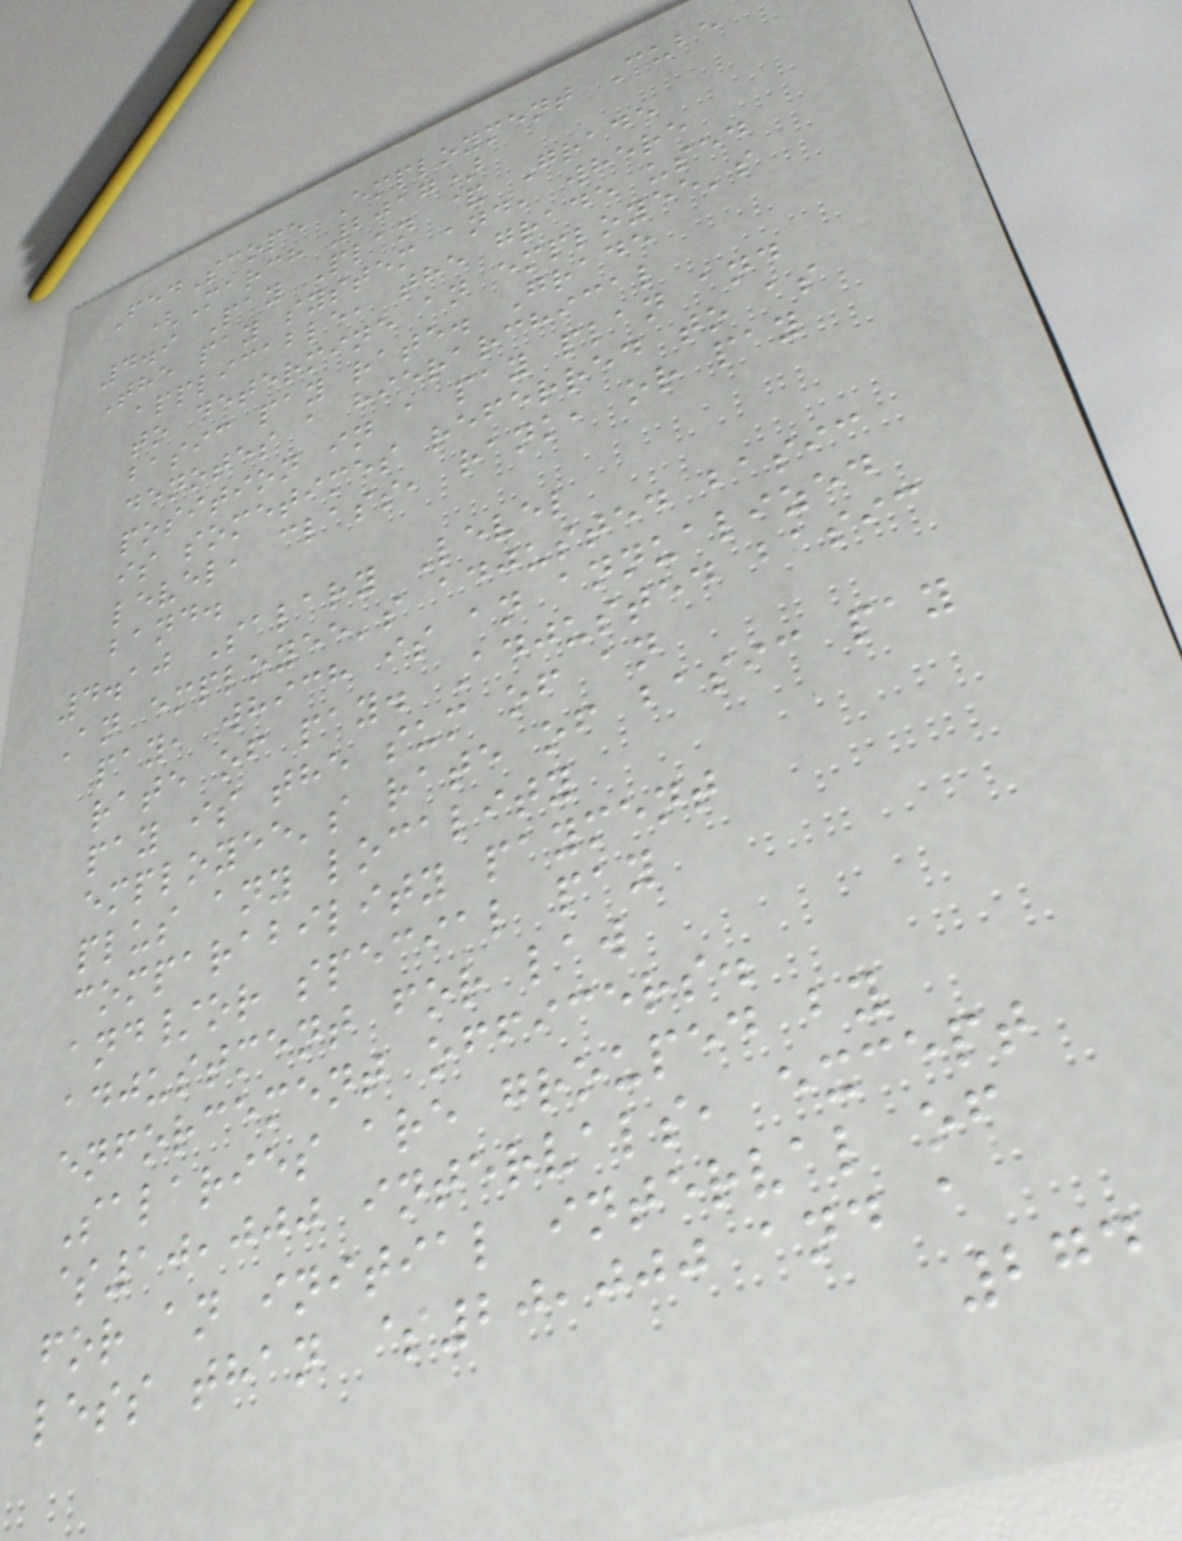FedScope Employment Cube
(March 2017)
4.9 Pay Plan & Grade
The pay system and, where
applicable, the grade used
to determine an employee's
basic pay rate. Grade
denotes a hierarchical
position in a pay plan and
is sometimes referred to as
level, class, rank, or pay
band.
4.10 Salary Level
An employee's adjusted basic
pay, which is an annualized
rate of pay. Adjusted basic
pay is the sum of an
employee's rate of basic pay
plus any locality
comparability payment
and/or special pay
adjustment for law
enforcement officers.
Salaries are grouped by
$10,000 intervals, except
for an initial interval of
less than $20,000 and a
274
